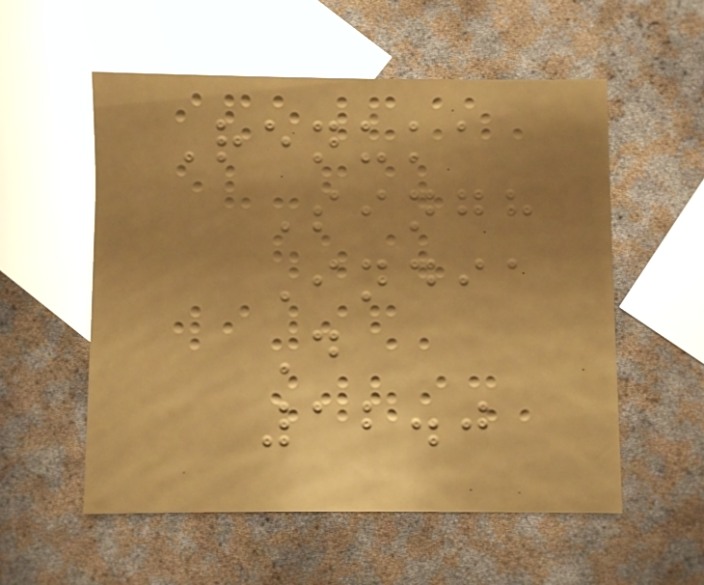Renuka
Singh
India
D
12.0
